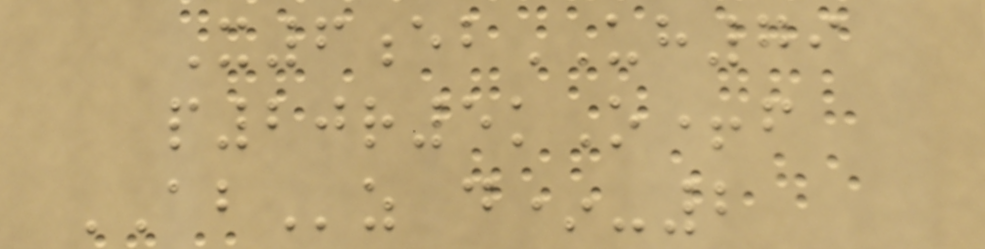X6ebUH79
p20r5kO+f
ABz d*-2
